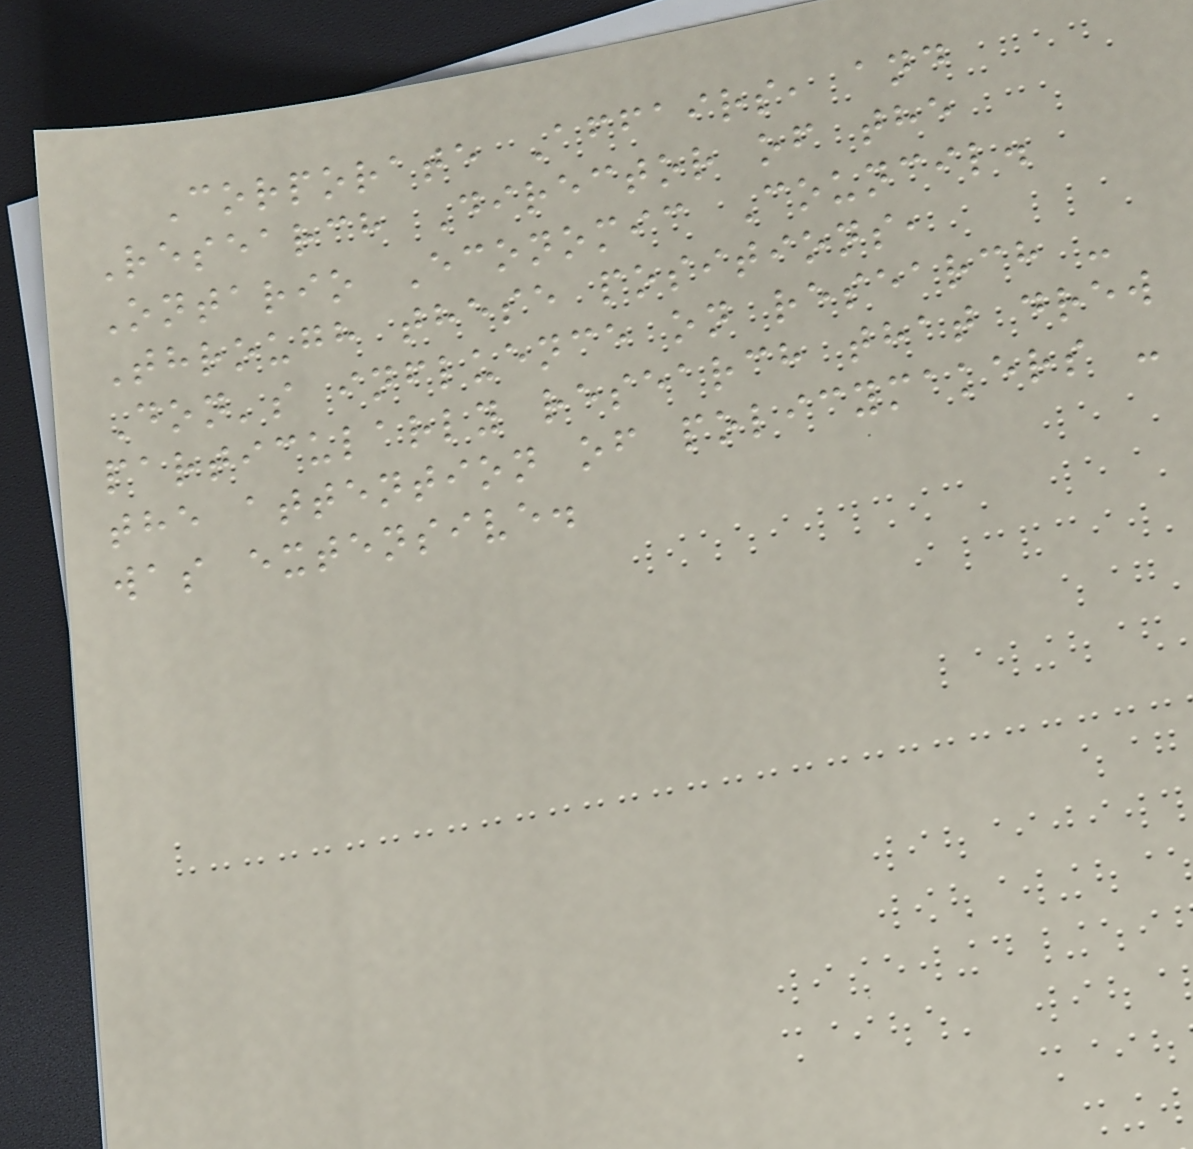Corporate Affairs, and
Research Director of the
Ontario Economic Council.
Through these positions,
Don's influence on research -
particularly research that drew
the attention of policymakers -
was extensive.
